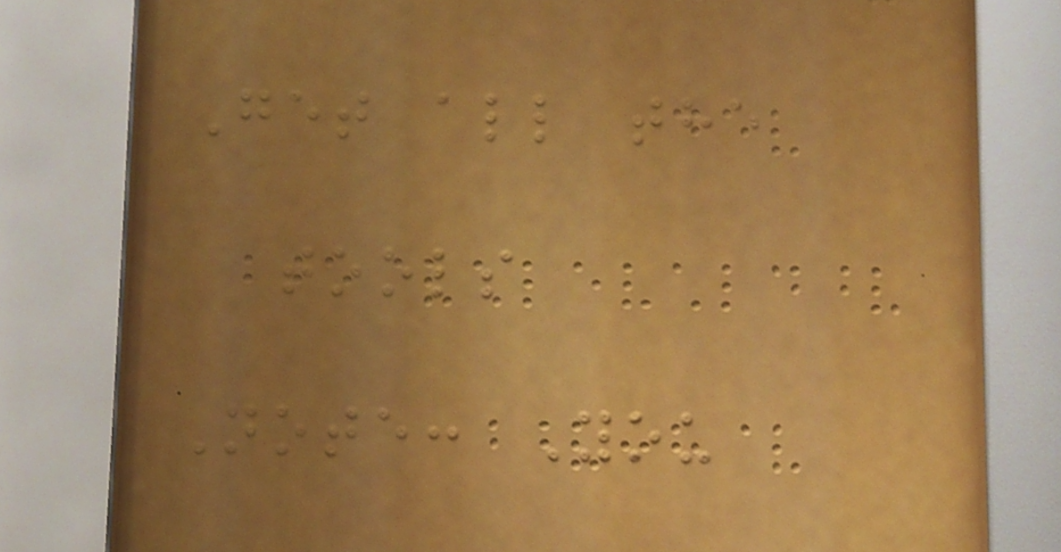Get all the
tools
Note: You
